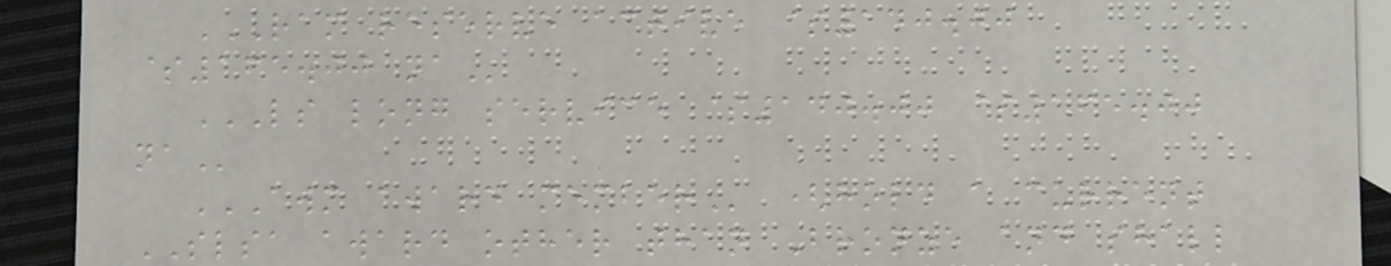RAM RESERVE ACTIVE $140.00
$165.00 NA
LS LONG SERVICE $140.00 $165.00
NA
AWM AWARD MEMBER (hold a current
SLSA award other than Bronze and shall
